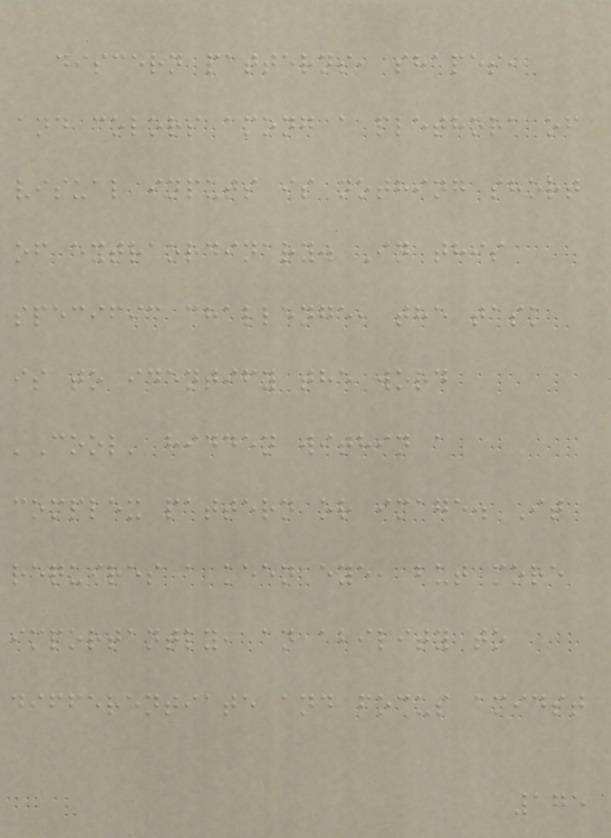discern patterns, shapes,
and colors among a plethora of
visual inputs is nothing short
of extraordinary. In this
specific challenge, the task
is to identify the word
'Cool' hidden within a
complex pattern or image. It
requires a keen eye, but more
importantly, an ability to
differentiate and focus amidst
175
